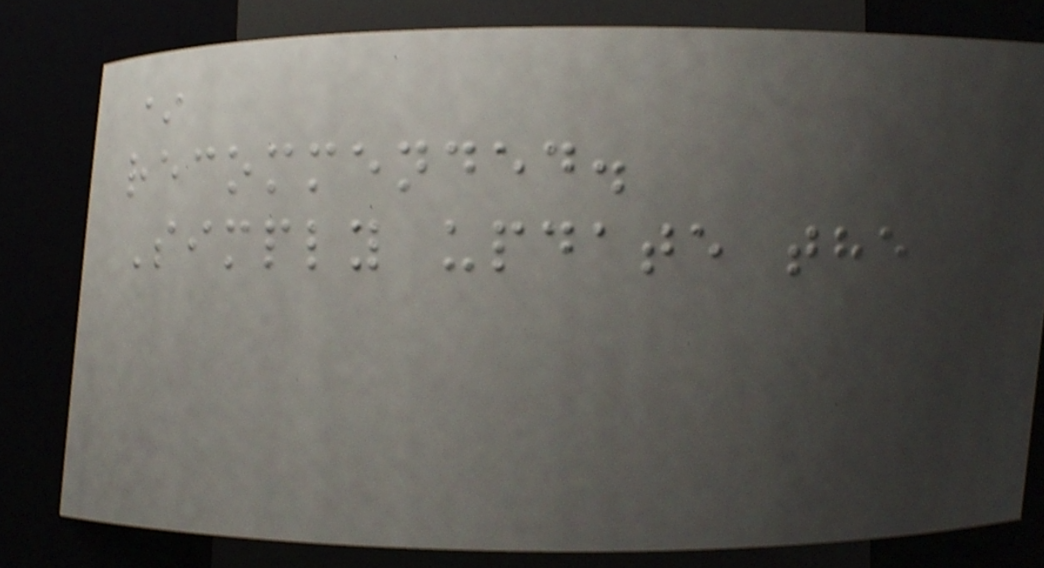*
recommended.
Simply update the
